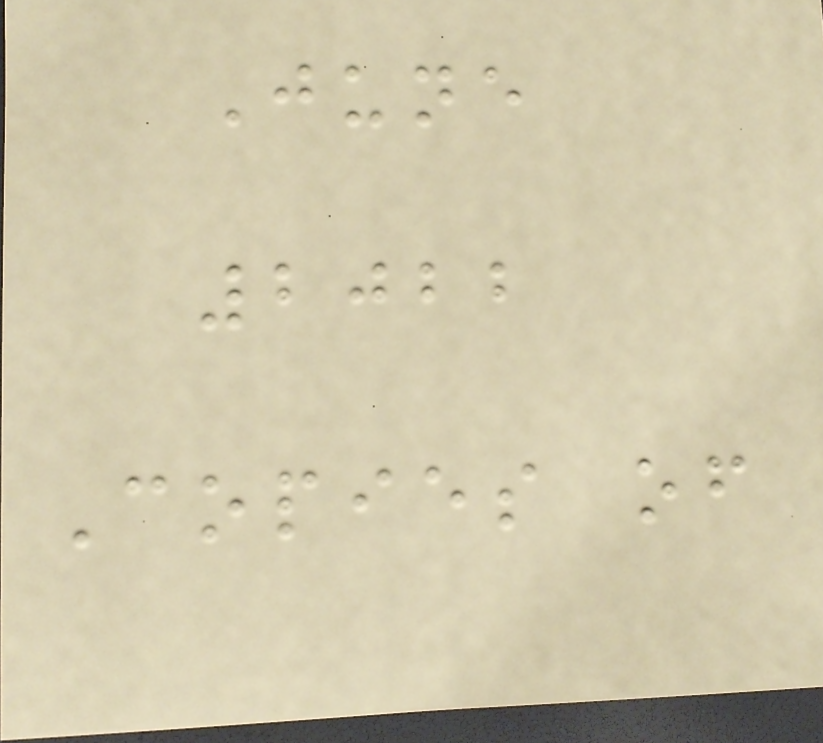June
2022
Copies of
